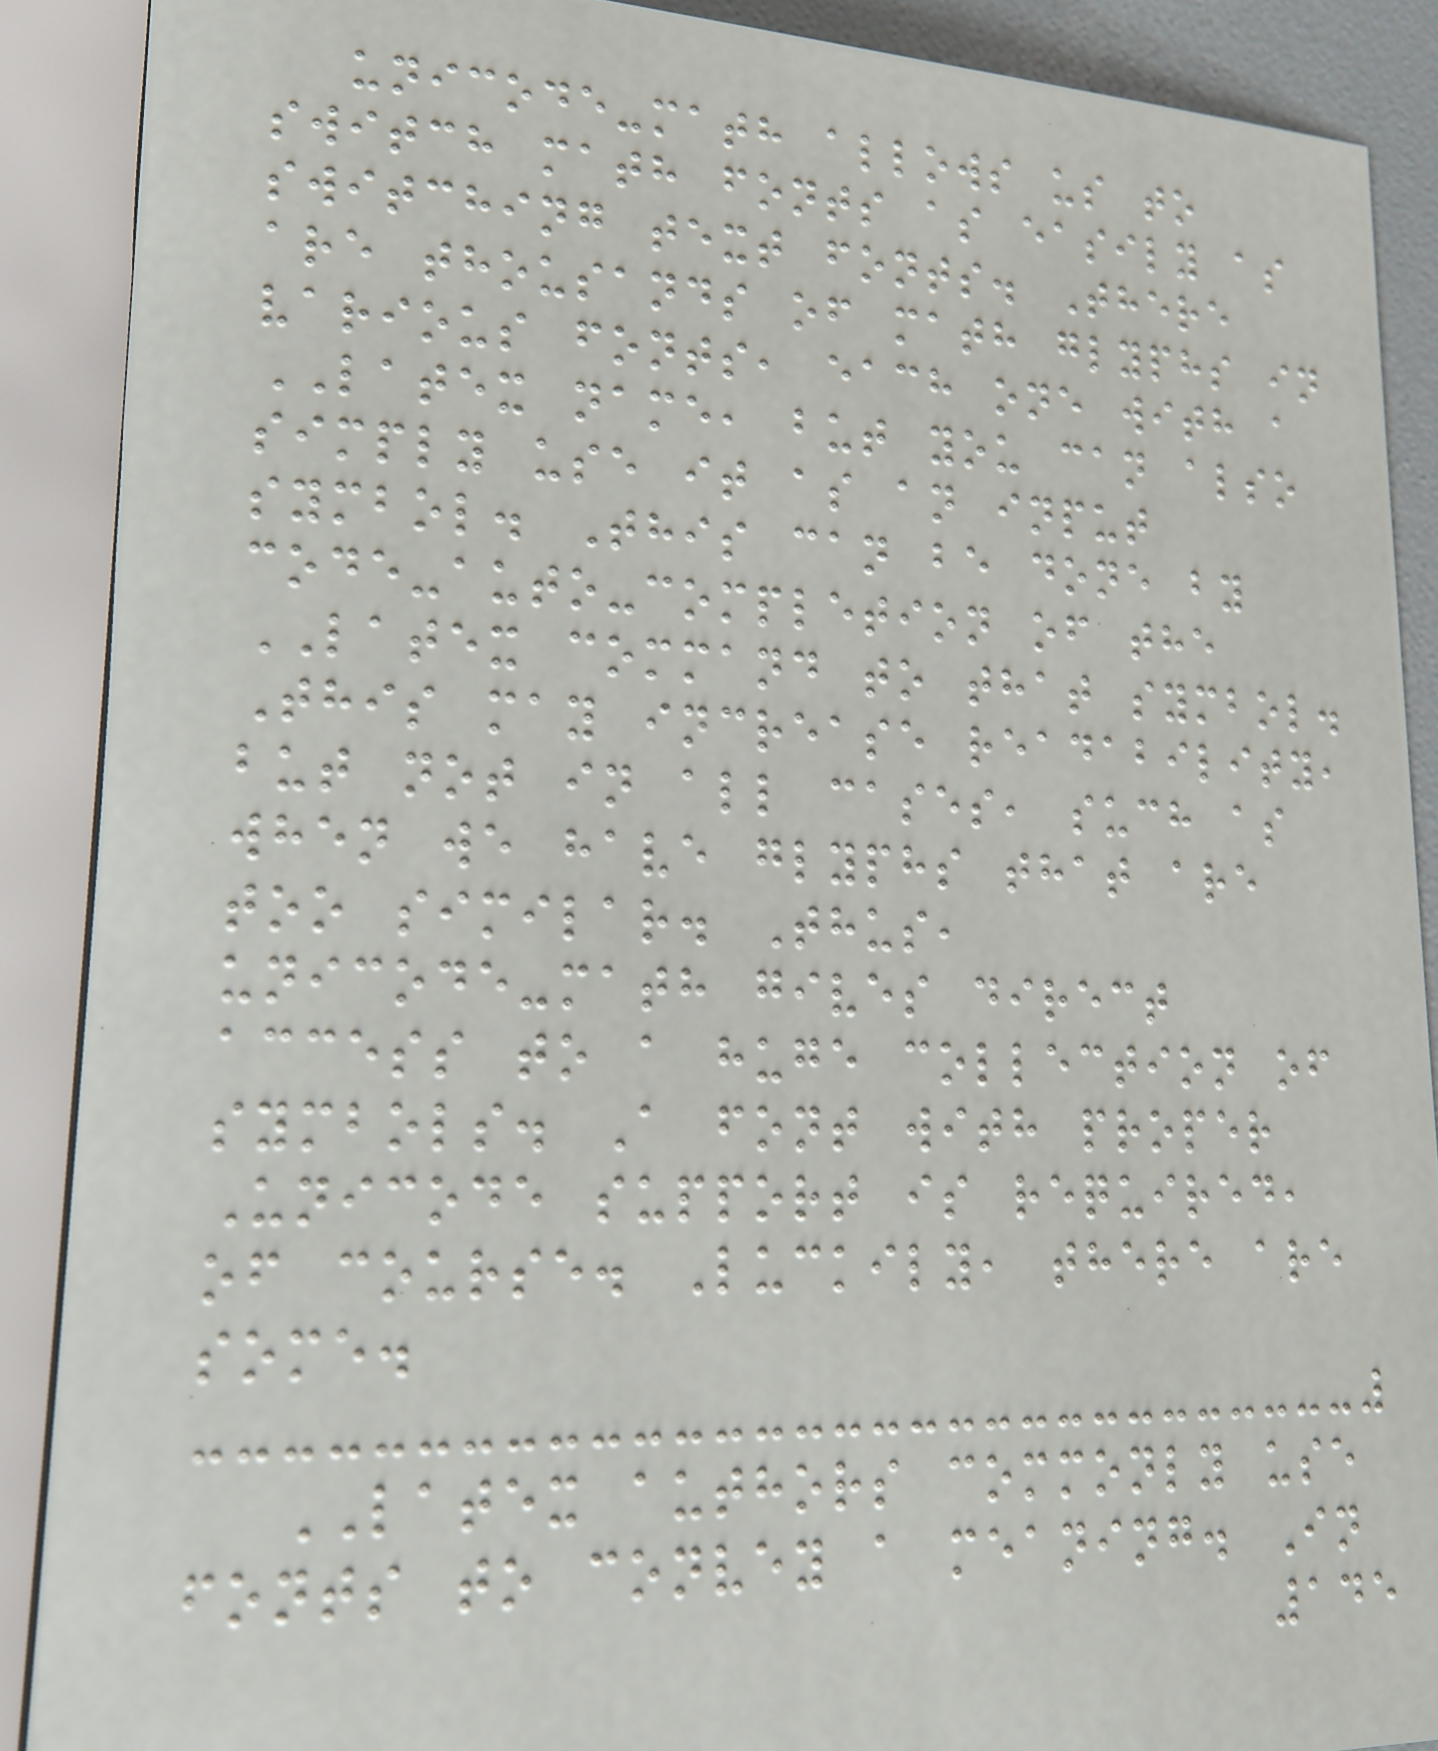unicode-math allows us to
switch math fonts as easily as
switching text fonts. There
are thousands of math glyphs in
various fonts, each one with a
LATEX name, but you can also
simply use it as an input
symbol. This can be done by
code-auto-completion of the
LATEX command to that symbol.
This may increase readability,
but not in all cases, such as
when we have glyphs that are
too similar. Thus,
unicode-math gives direct
access to a huge collection of
symbols. A font with proper
Unicode support is required,
of course. Luckily, there are
some.
LATEX authors commonly use
fonts to convey a meaning. In
145
